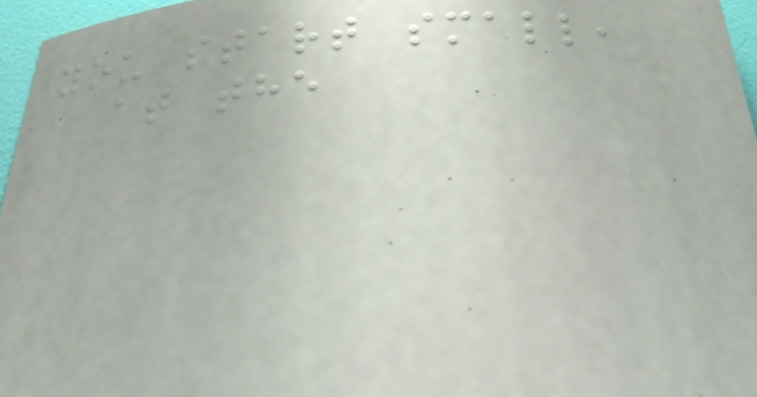you start small,
at the
